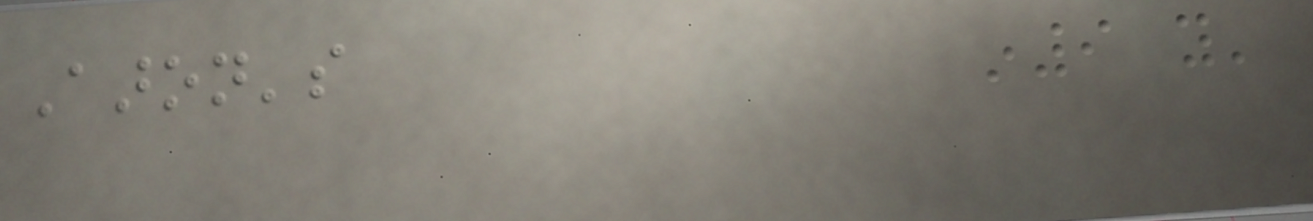Aaron's
